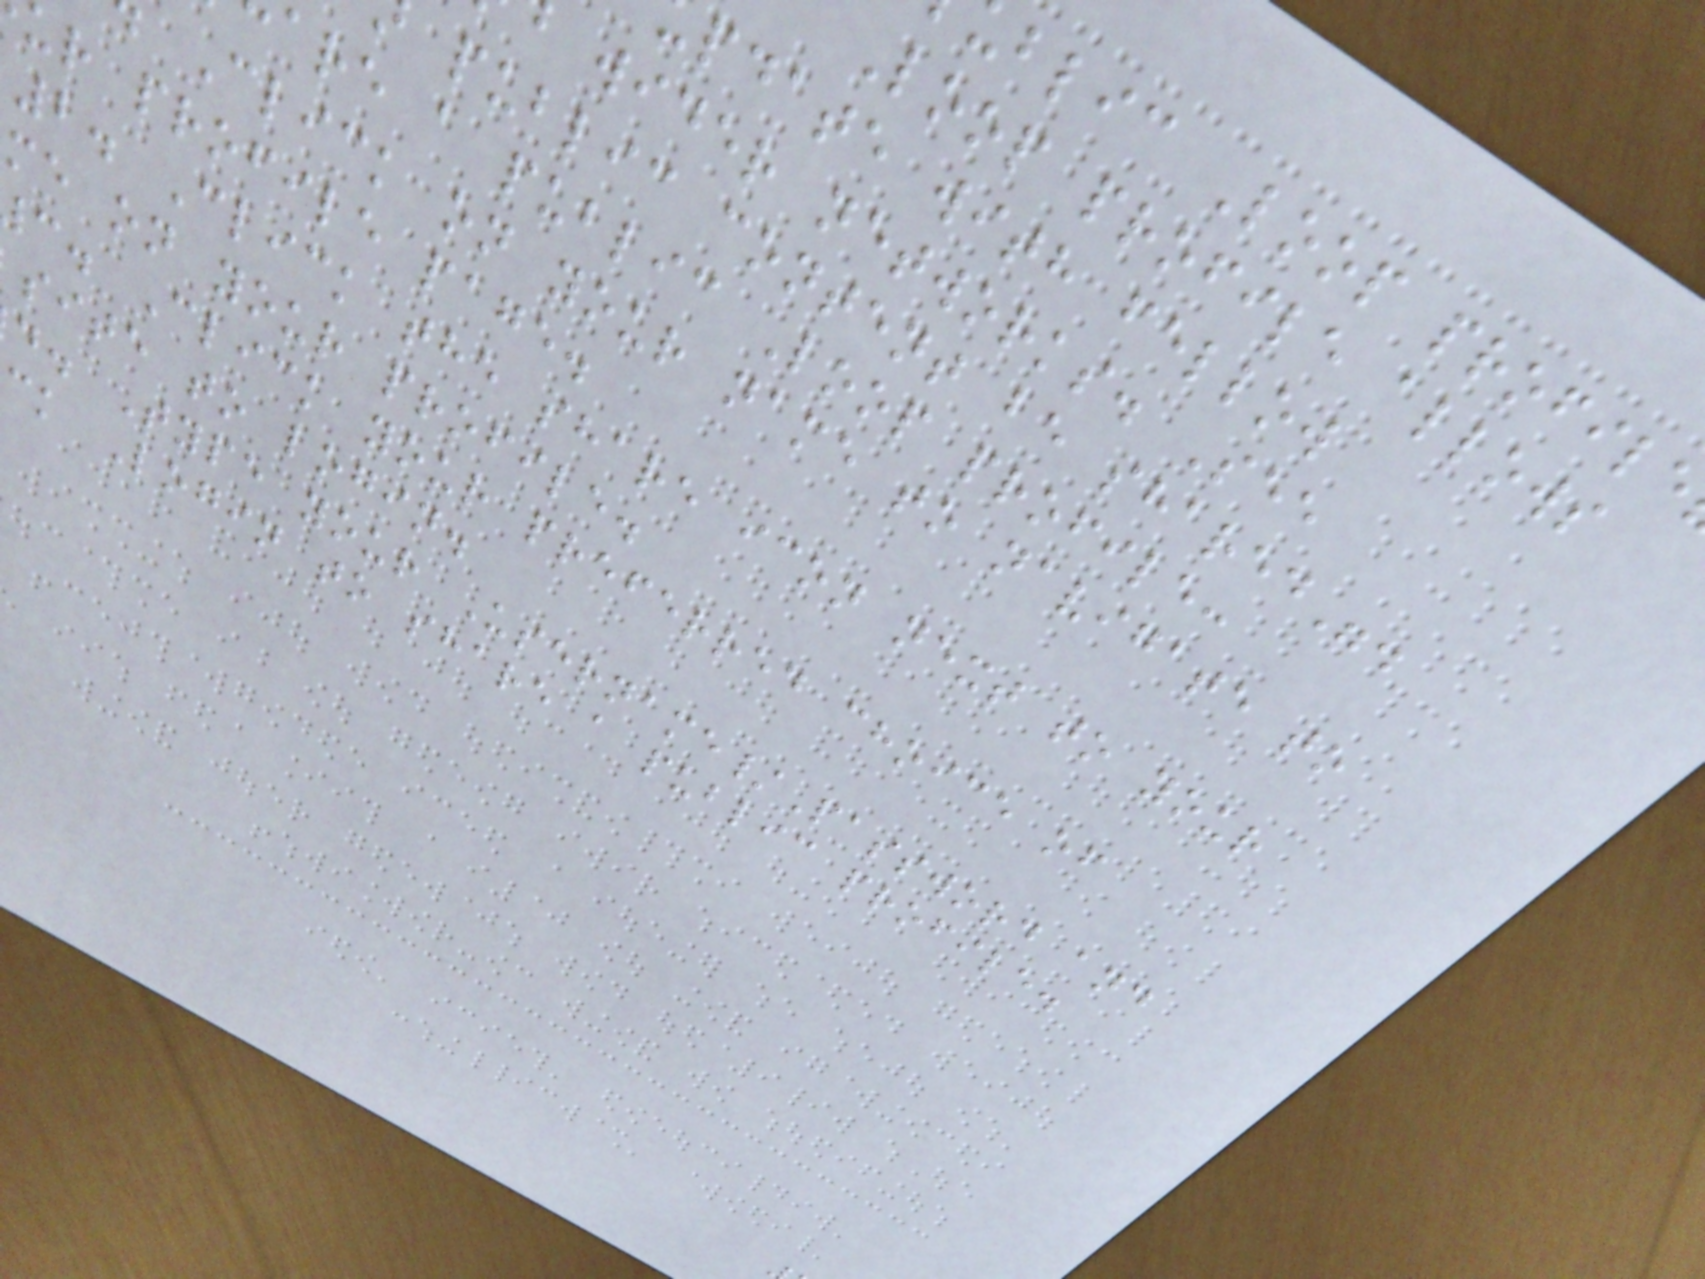blic Loop profile
Loop profile allows
pdate with fellow
wider networks. See
public content be shared".
are a public Loop profile:
Click on your name to navigate to
ur profile page.
2. Click the share icon next to your
me on your profile.
c. Click your preferred choice of
site to login.
d. Type your Username/Password and
ck Login to share a public profile.
